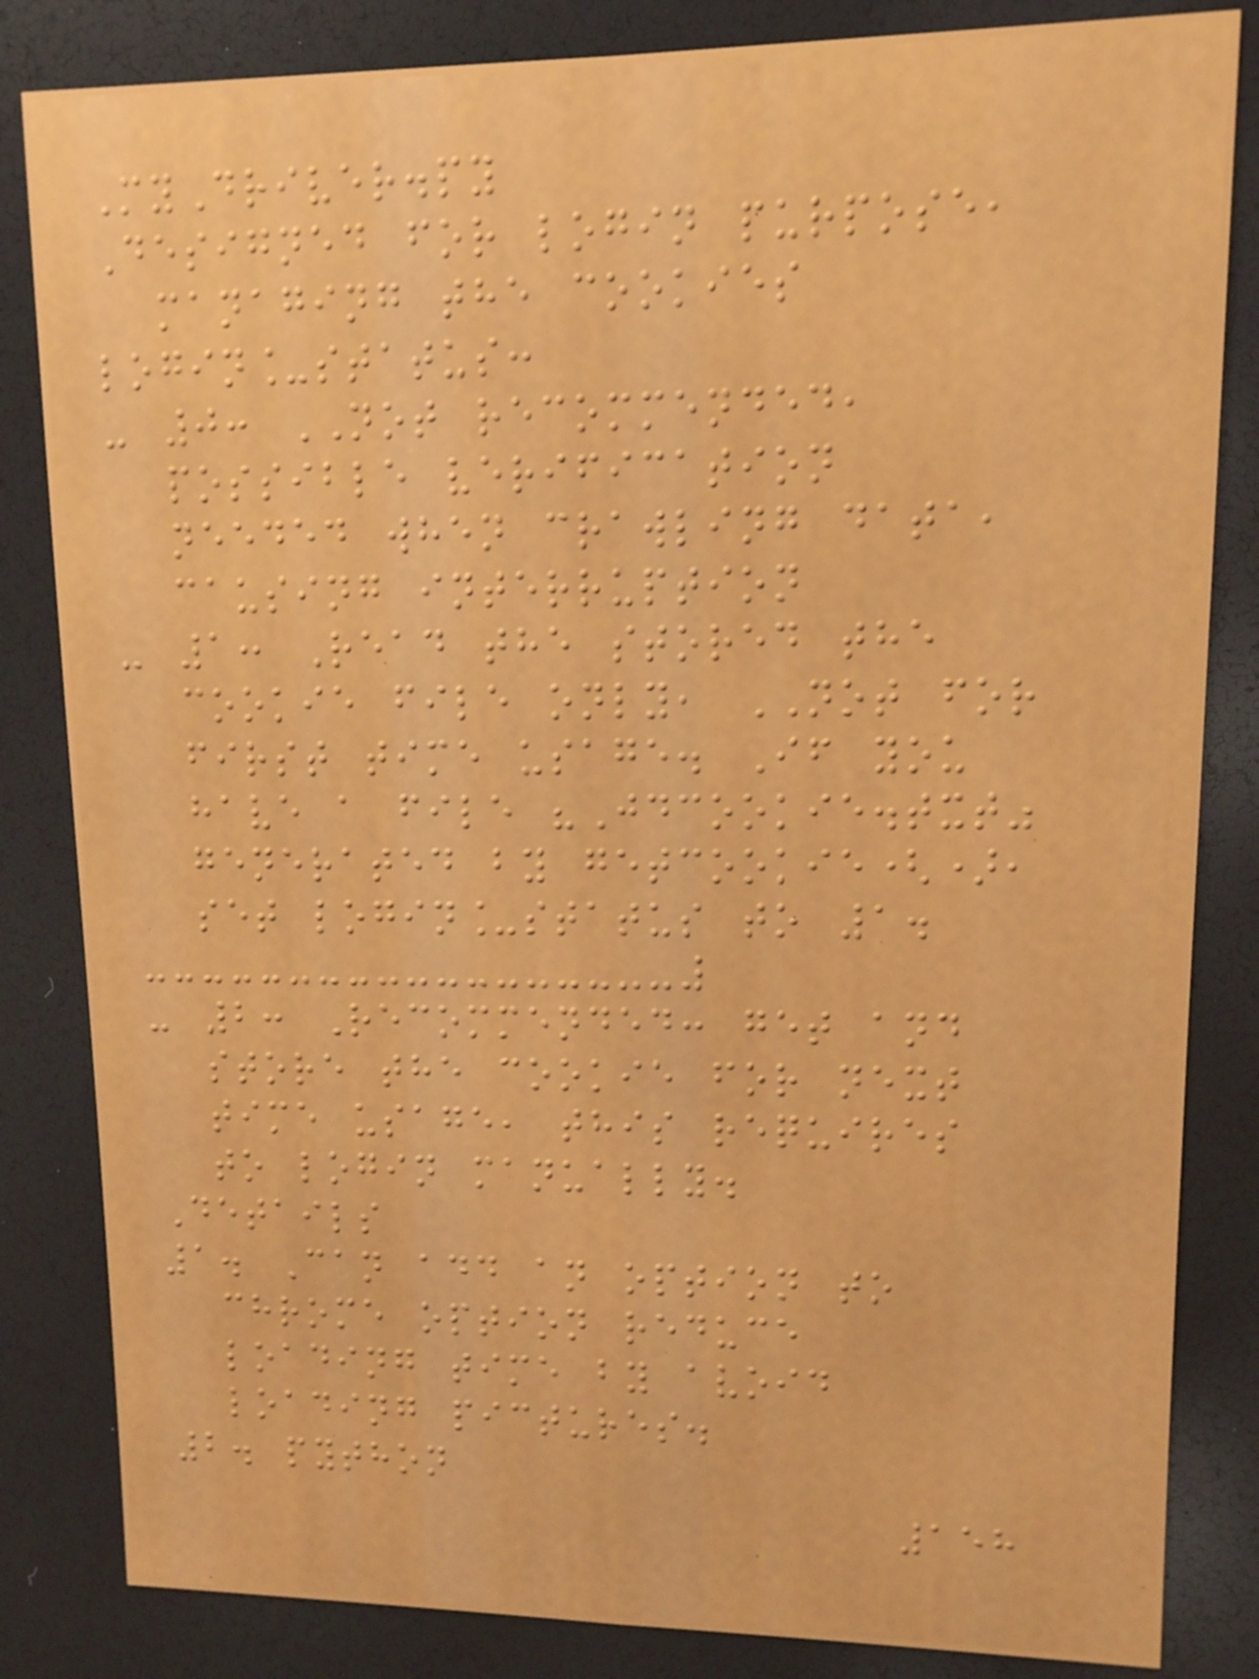MyDriver.py
Designed for login purpose,
managing the cookies
login_status:
- 0: NOT recommended,
possible verification
needed when crawling data,
causing interruption
- 1: Read the stored the
cookie file only, NOT for
first time usage. If you
have a file "Jdcookie.txt"
generated by getcookie(),
set login_status to 1.
- 2: Recommended: get and
store the cookie for next
time usage, this requires
to login manually.
Details
1. Can add an option to
chrome option reduce
loading time by avoid
loading pictures.
2. python
158
